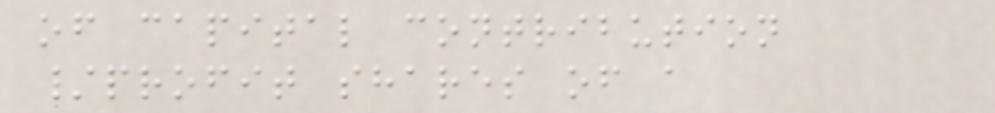of capital contribution
/profit shares of a
